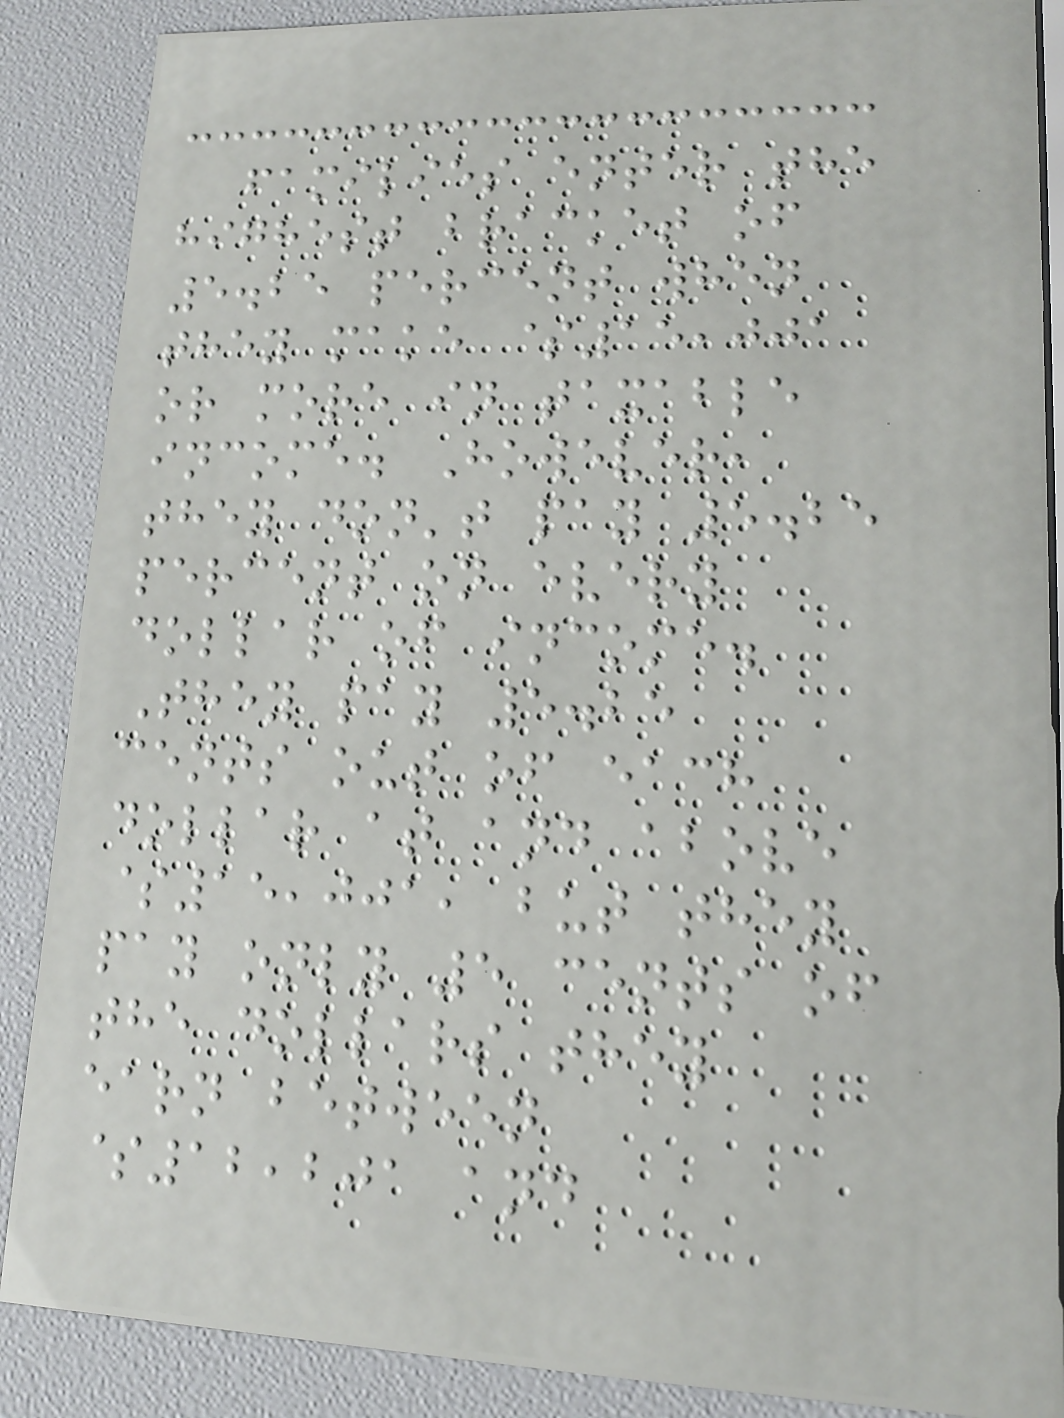families enter the
highest bracket of
5.25 percent when
they make $15,001
or more in taxable
income. However,
they don't pay 5.25
percent on every
dollar of income.
They pay 5.25
cents out of each
dollar at and above
$15,001, but they
pay only 5 cents of
the dollars they
earn between
$12,201 and
